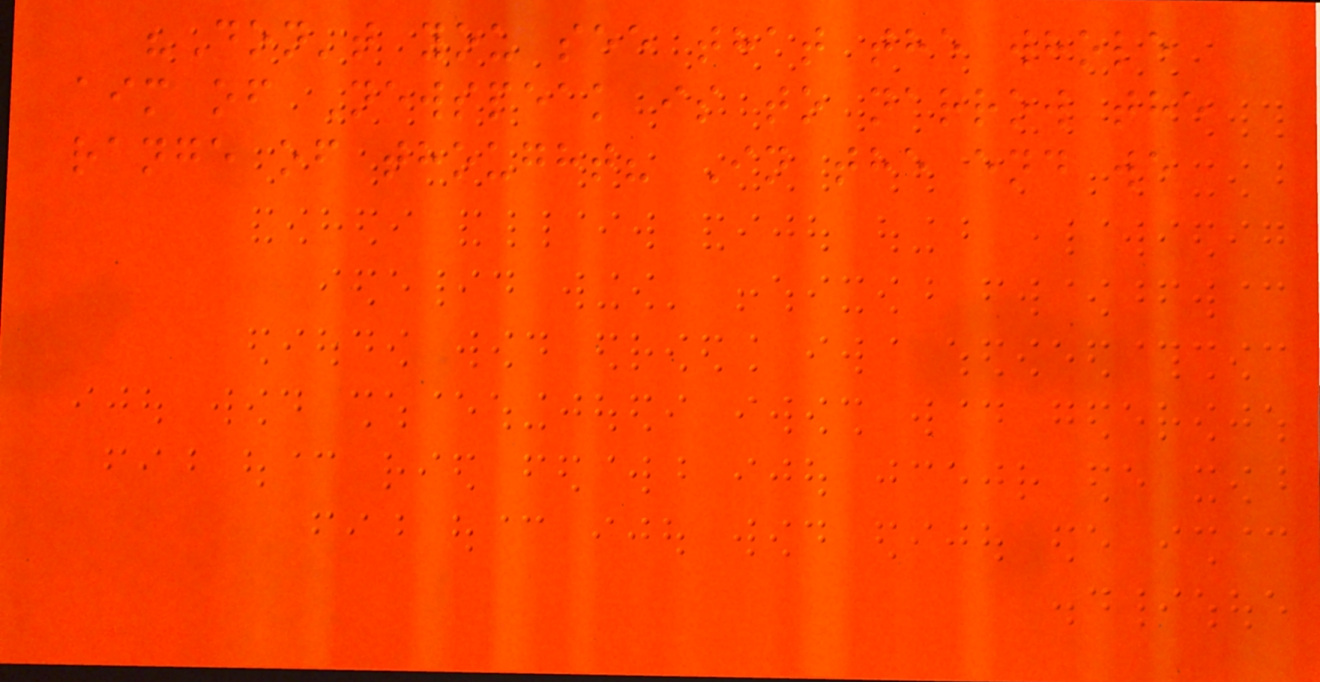"Don't you see that the whole
aim of Newspeak is to narrow the
range of thought? In the end we
